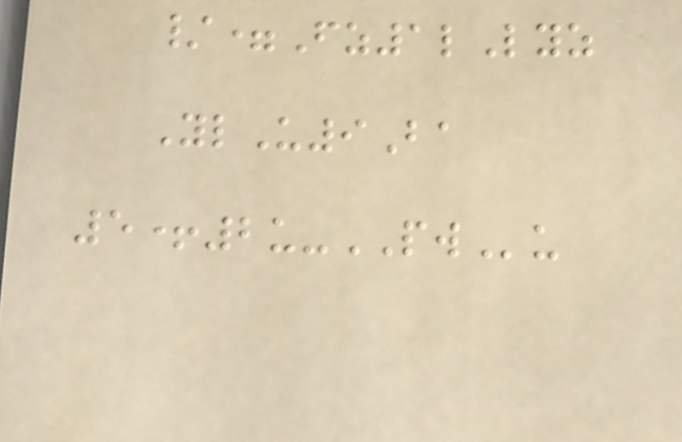/=Fz1lLyz
YlU9Ba
5+2u-PWu
